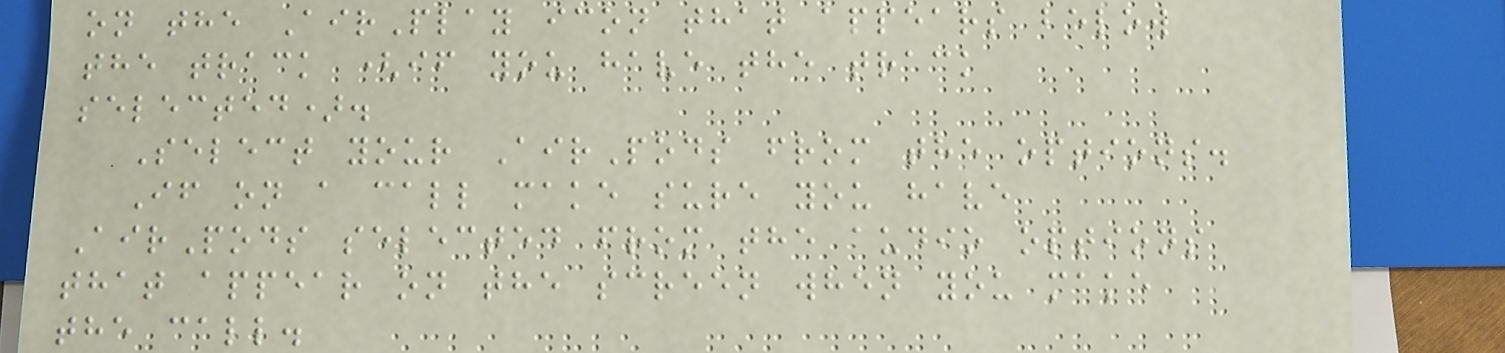on the AirPlay icon that appears below
the track (if you have the track
selected).
Select your AirPods from the options.
If on a call make sure you have
AirPods selected from the audio options
that appear on the screen when you make
the call.
